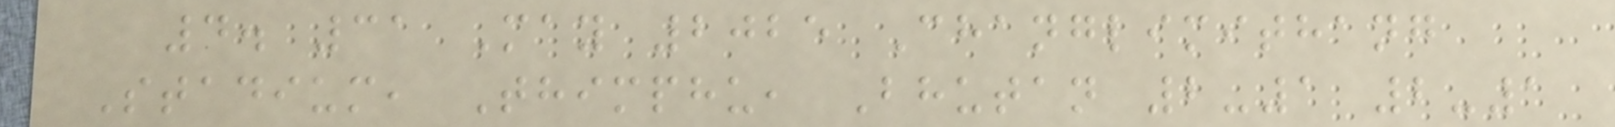4. 31 May 2025 Changlimithang
Stadium, Thimphu, Bhutan 2-1 2-1
